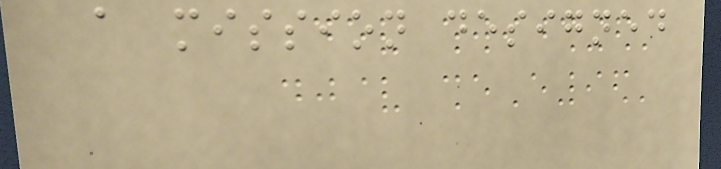a mission designed
